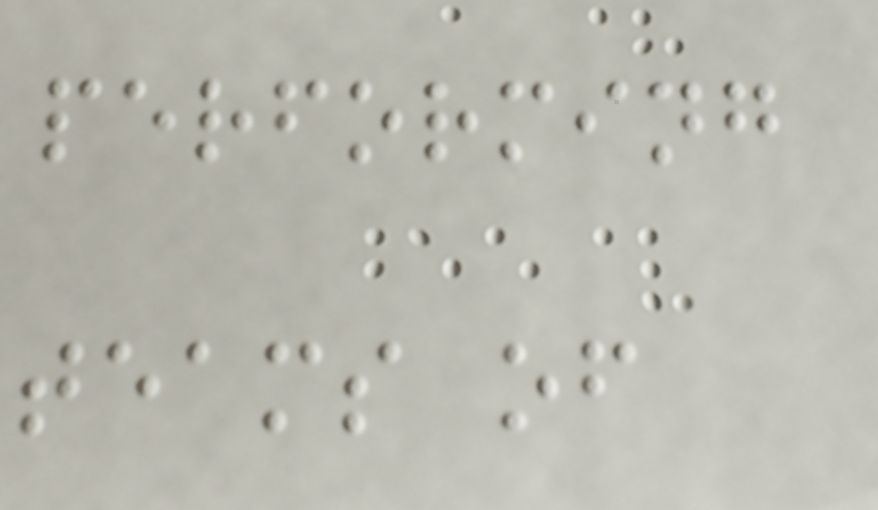performing
teams of
